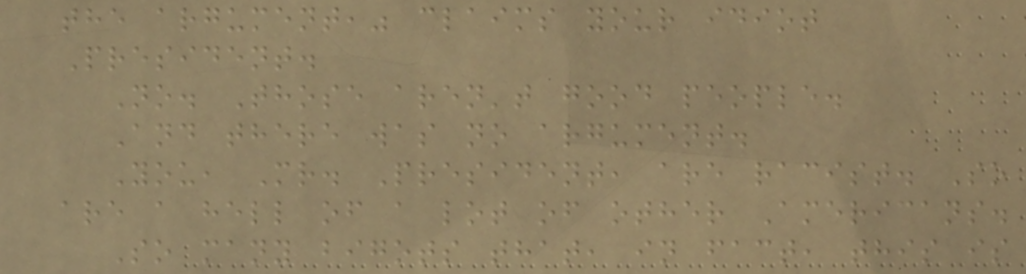the argument," claims your idiot
President.
No. Those aren't good people.
And there was no argument.
You, Mr. President, are racist. So
are a hell of a lot of other Americans.
So many bigots that, in fact, this is
